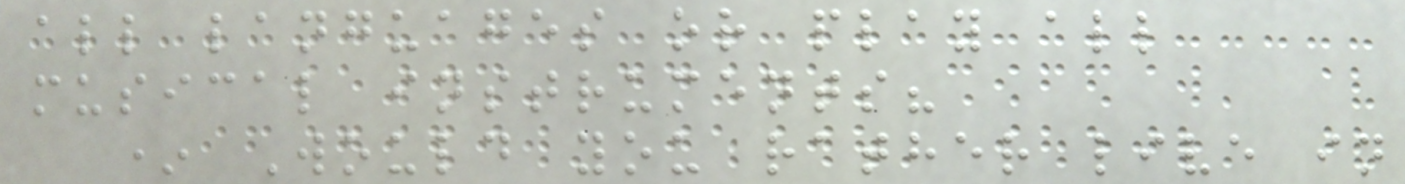all languages or play all
musical instruments?
* Would you rather live in
